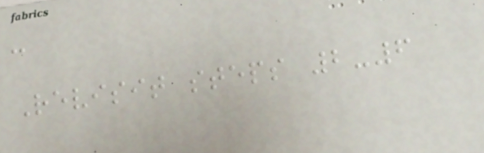-
Revisit steps 2-6
